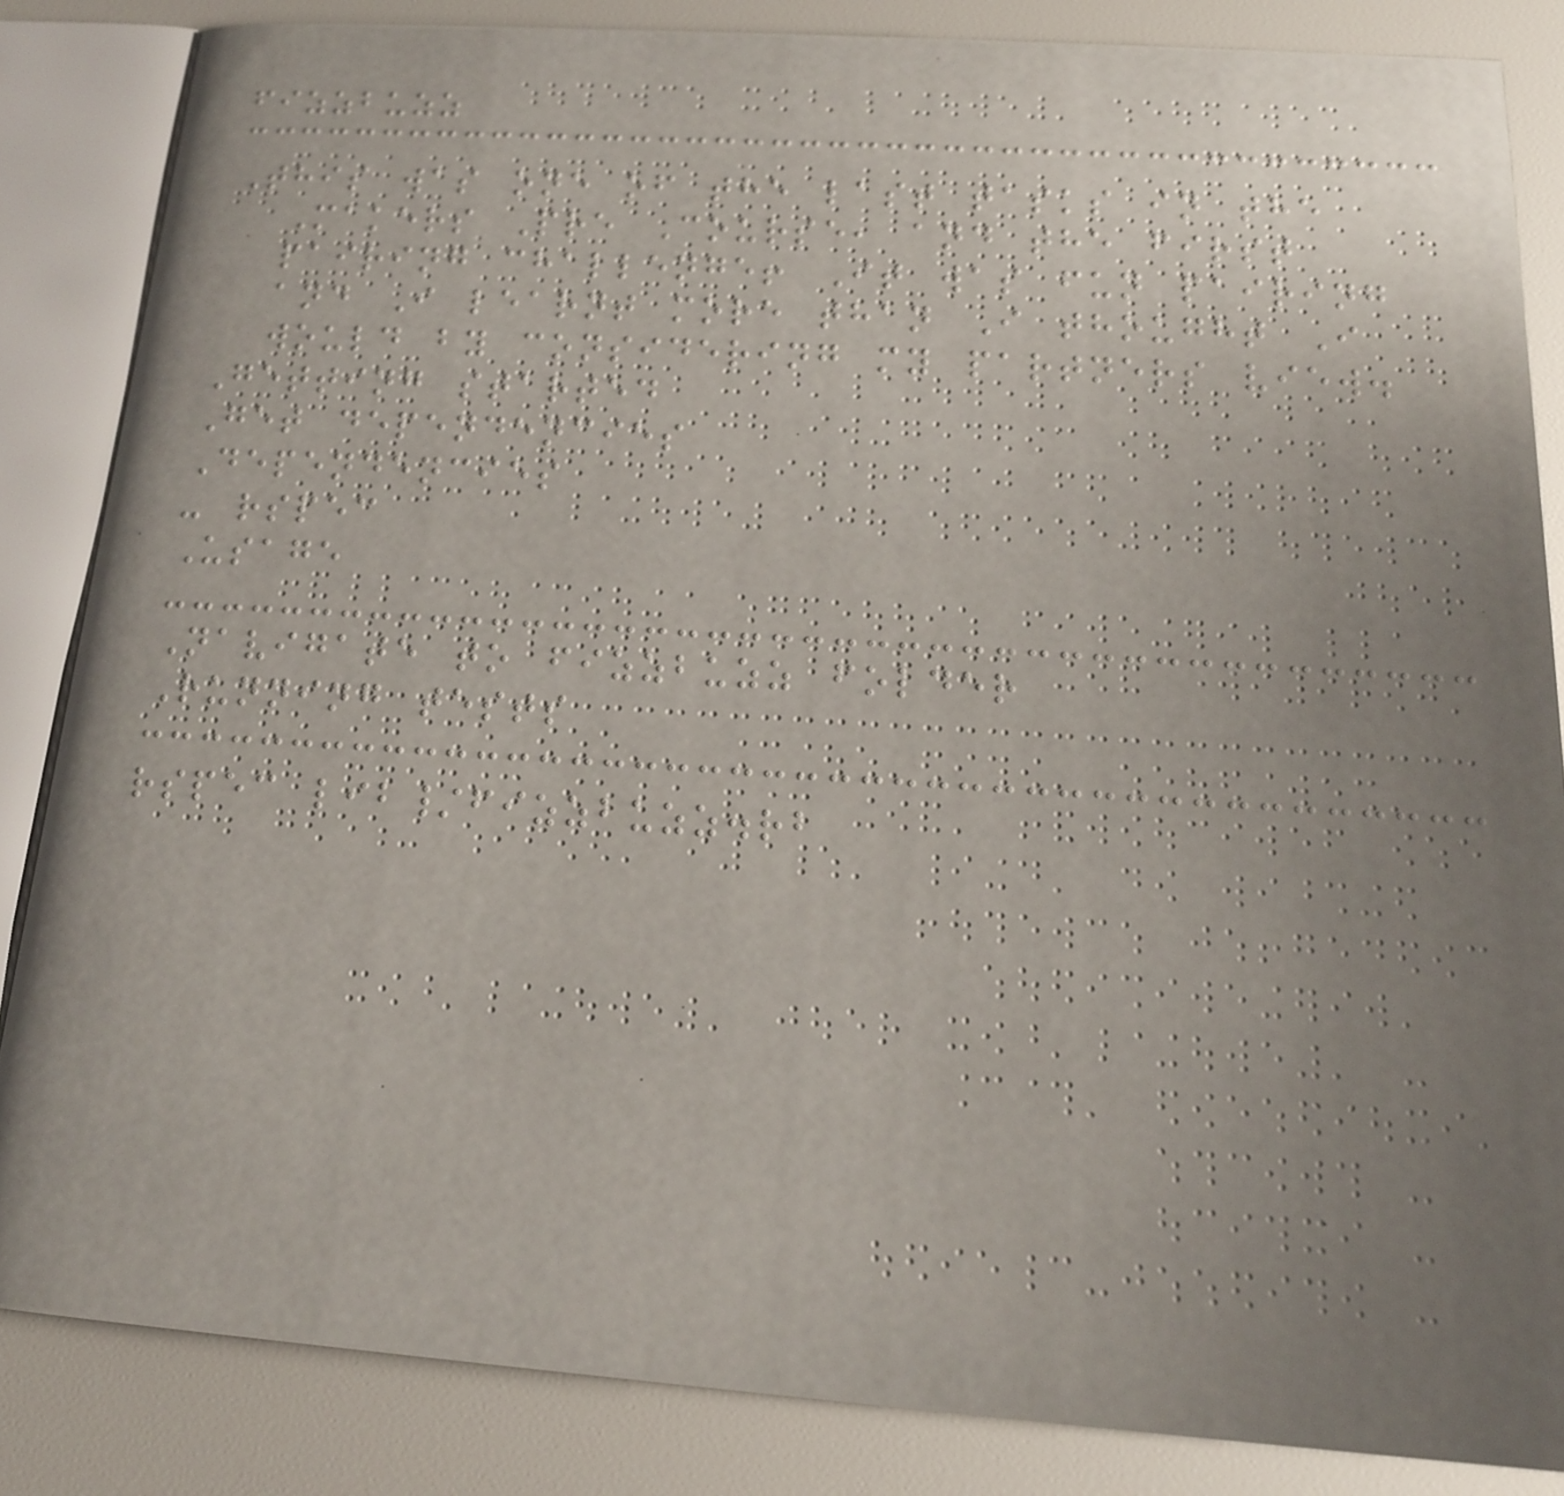fizzbuzz
This was one of the last tasks in the
Makers Pre Course, and the first
pairing challenge! It was fun pairing
and I learnt more than I thought I
would by considering my partners view.
Getting started
Get dependencies
Dependencies
- rspec
Usage
Navigate to fizzbuzz folder
Running tests
rspec lib/fizzbuzz.rb
